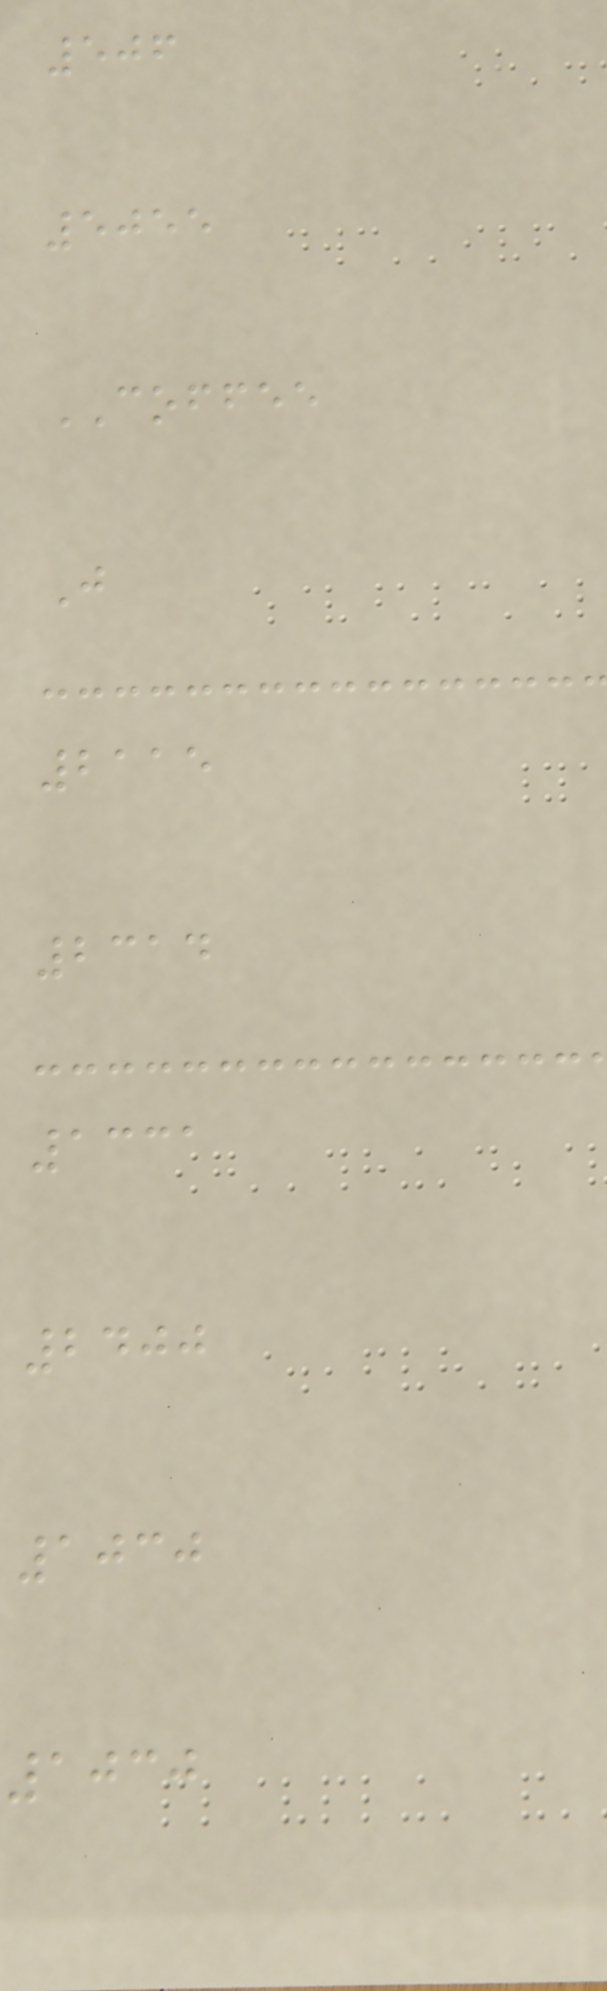506
5055
COFFEE
J
2115
2314
1331
2400
1030
1030
